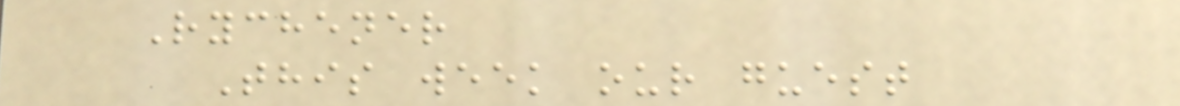Rychener
This week our guest
